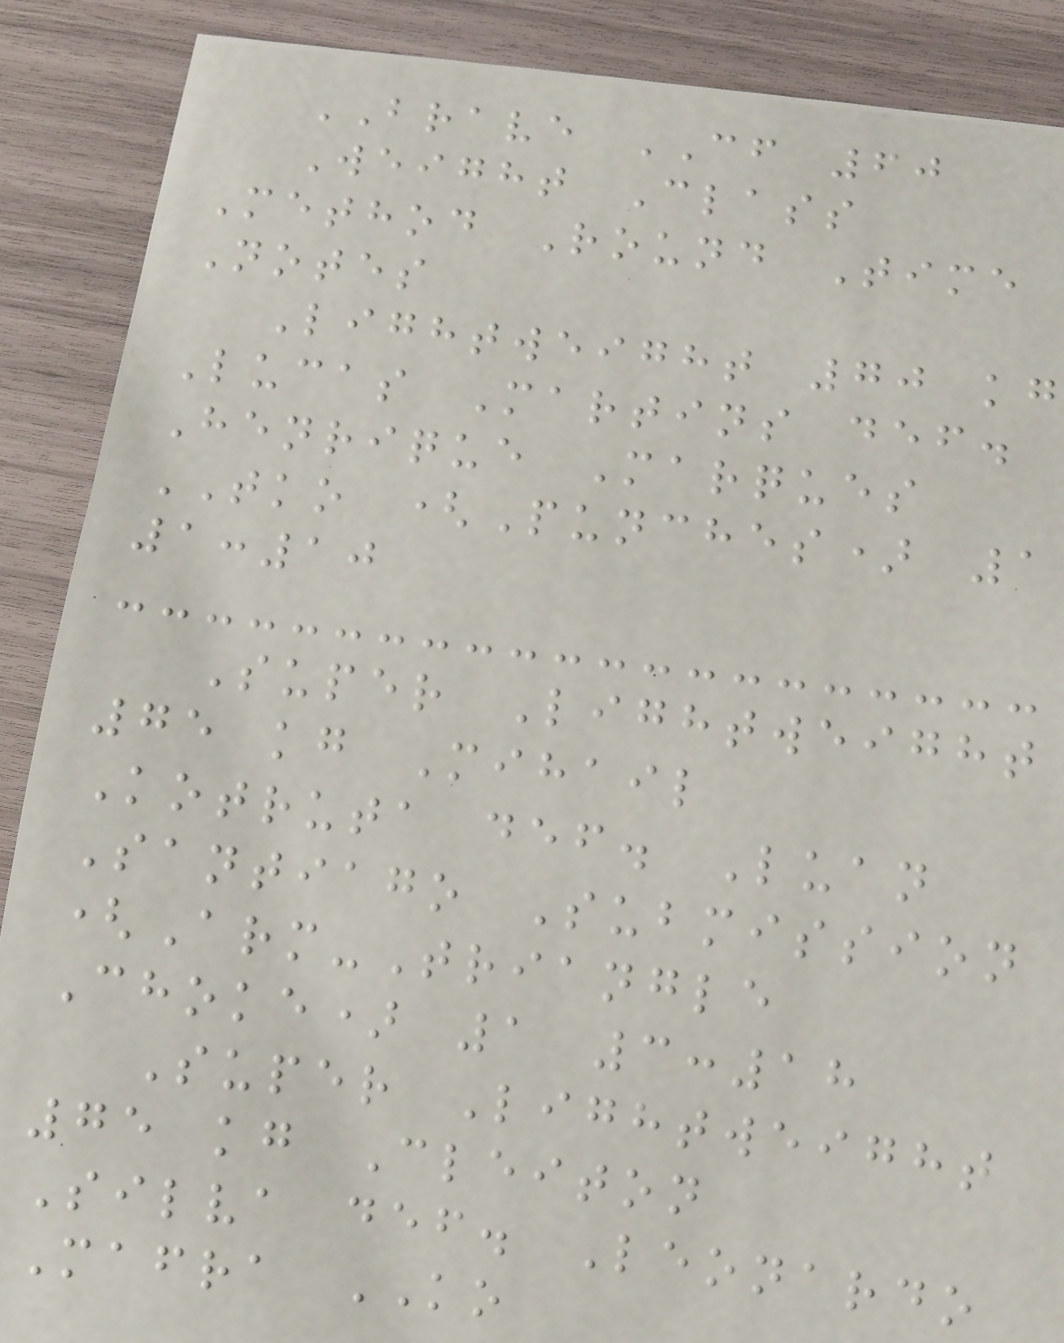BRAVE CF 60
Weight Class
Method Round Time
Notes
Lightweight 70 kg
Lucas Martins def.
Henrique Marques
TKO (Punches) 1
1:10
Super Lightweight
75 kg Mihail
Kotruta def. Luan
Santiago Submission
(Arm-Triangle
Choke) 1 3:18
Super Lightweight
75 kg Cleiton
Silva def. Leonardo
Mafra KO
